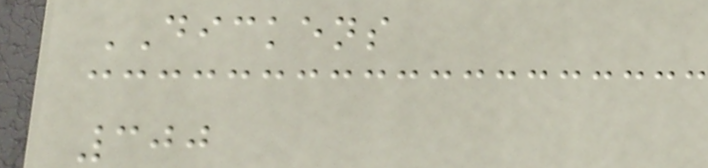DICKENS
300
